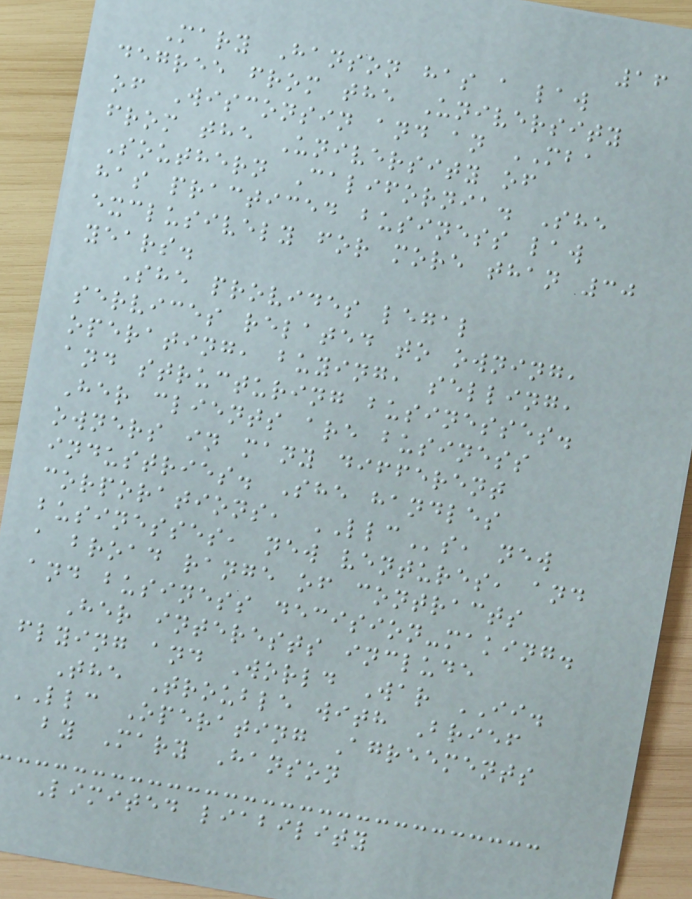16
Mary Hanson has a law
degree from the University
of Wisconsin and an MBA
from the University of
Southern California. She
has practiced business law
exclusively for more than 30
years.
She provides legal
services related to owning,
operating, buying, selling,
and structuring businesses.
Her clients are business
owners in many different
industries. She handles
corporations, LLCs, new
businesses, new ventures, and
a broad range of contracts
and business decision-making.
Her interests include
flying and World War II.
The Trouble with Brief
LLC Operating Agreements
by Mary Hanson
Limited liability
